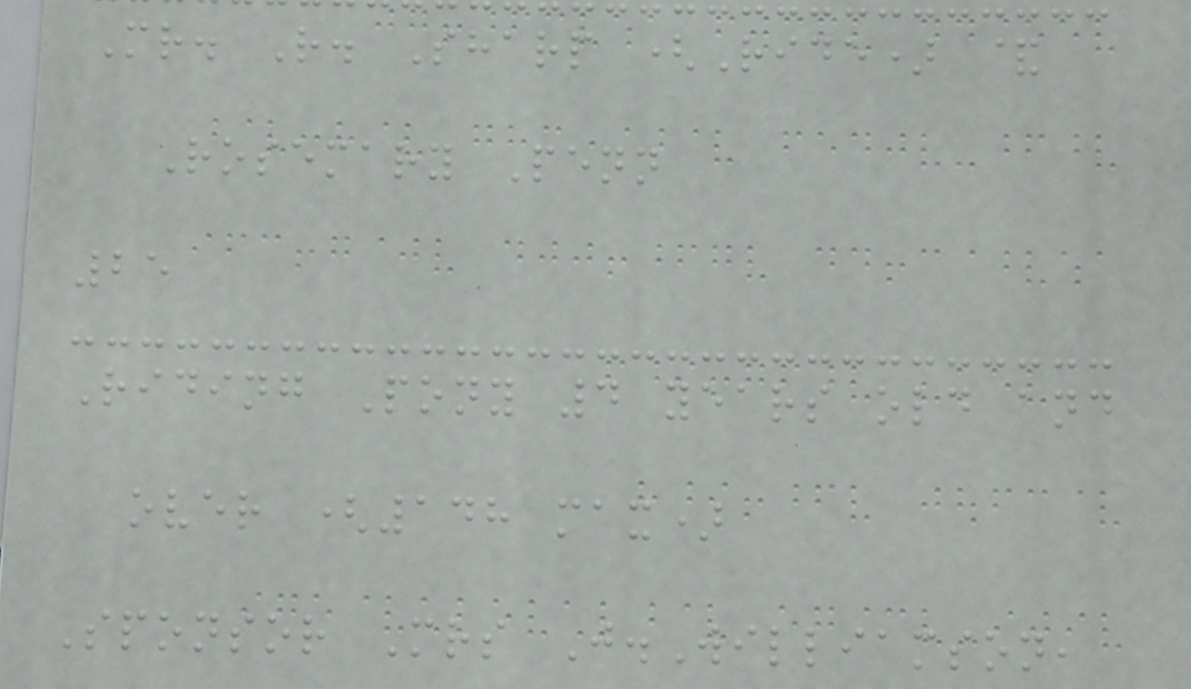Mr. R. Sharp (Ride) &
Rosemary Penn
25
Riding Pony 4 years old and
over (148 max)
Sponsor Mrs J.Williamson,
